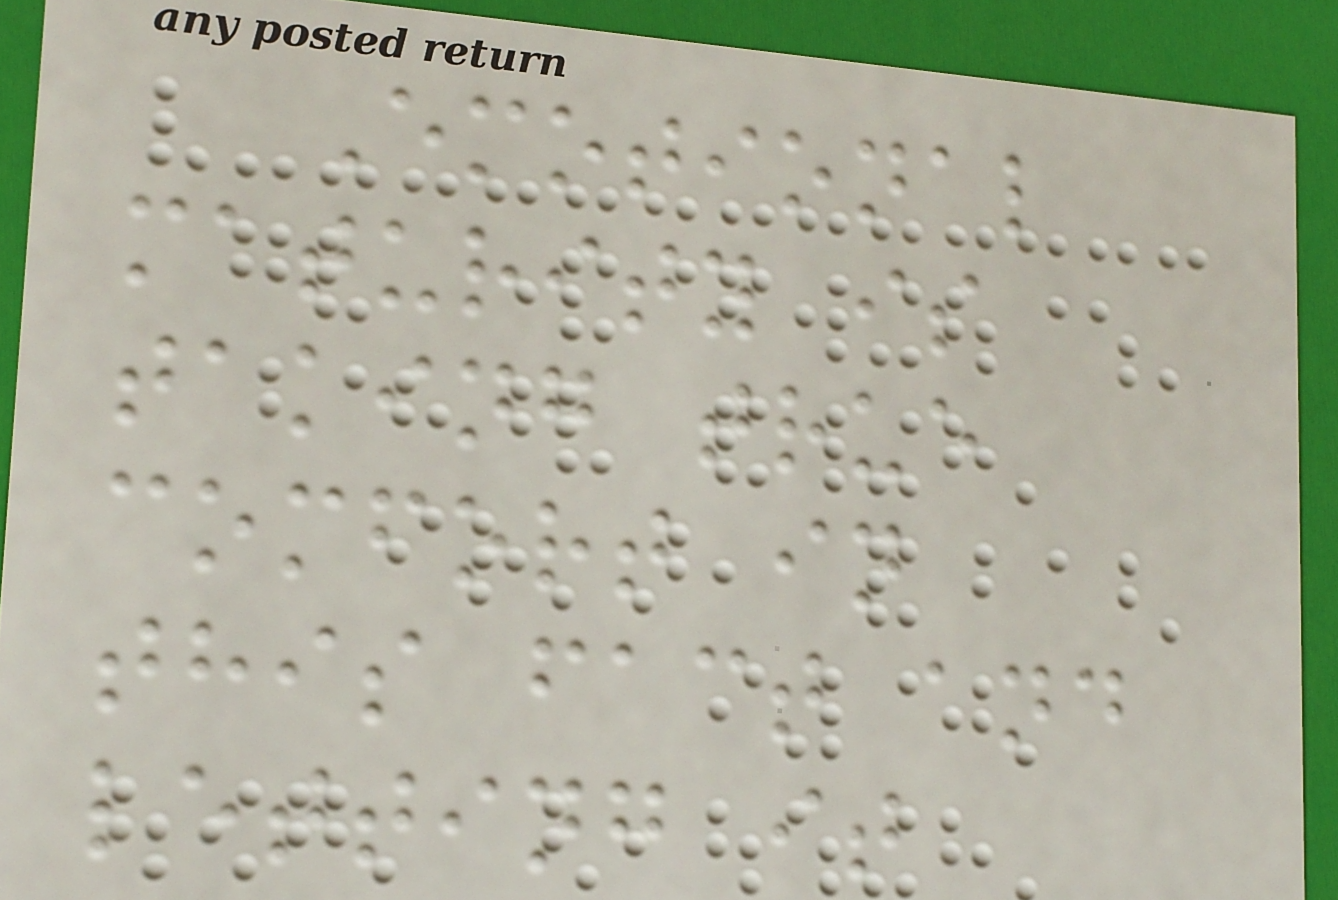Emotional
maturity is
taking true
comfort in
this fact and
letting it
